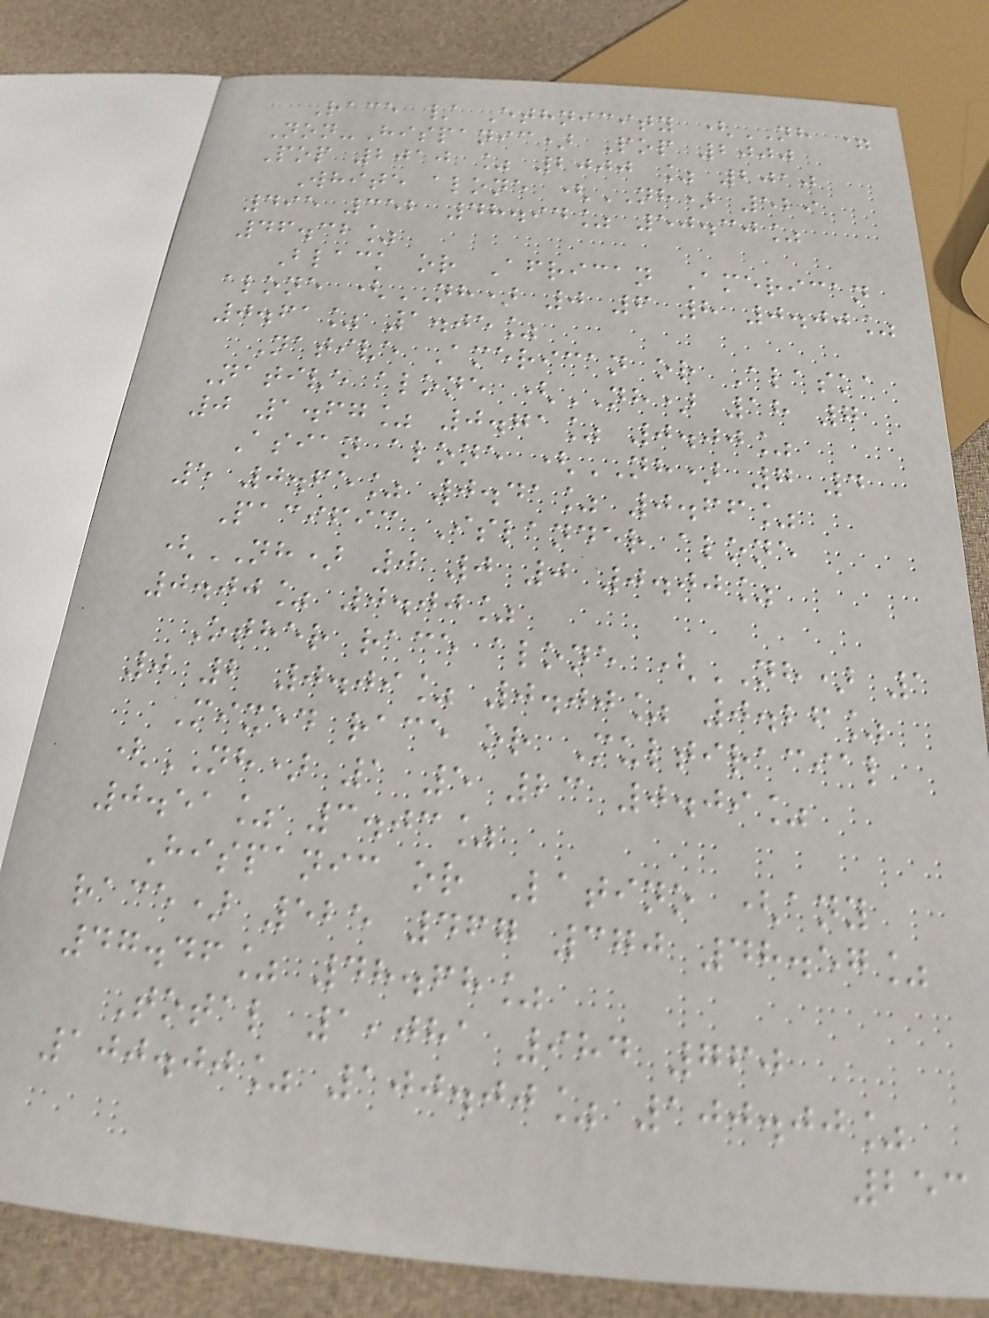Race / Ethnicity (NH =
Non-Hispanic) Pop 2000
Pop 2010 % 2000 % 2010
White alone (NH) 529
495 352 48.94% 50.30%
46.32%
Black or African American
alone (NH) 0 6 8 0.00%
0.61% 1.05%
Native American or Alaska
Native alone (NH) 18 7
0 1.67% 0.71% 0.00%
Asian alone (NH) 7 4
5 0.65% 0.41% 0.66%
Pacific Islander alone
(NH) 0 0 0 0.00%
0.00% 0.00%
Other race alone (NH) 1
0 2 0.09% 0.00% 0.26%
Mixed race or Multiracial
(NH) 1 5 23 0.09%
0.51% 3.03%
Hispanic or Latino (any
race) 525 467 370 48.57%
47.46% 48.68%
Total 1,081 984 760
100.00% 100.00% 100.00%
253
